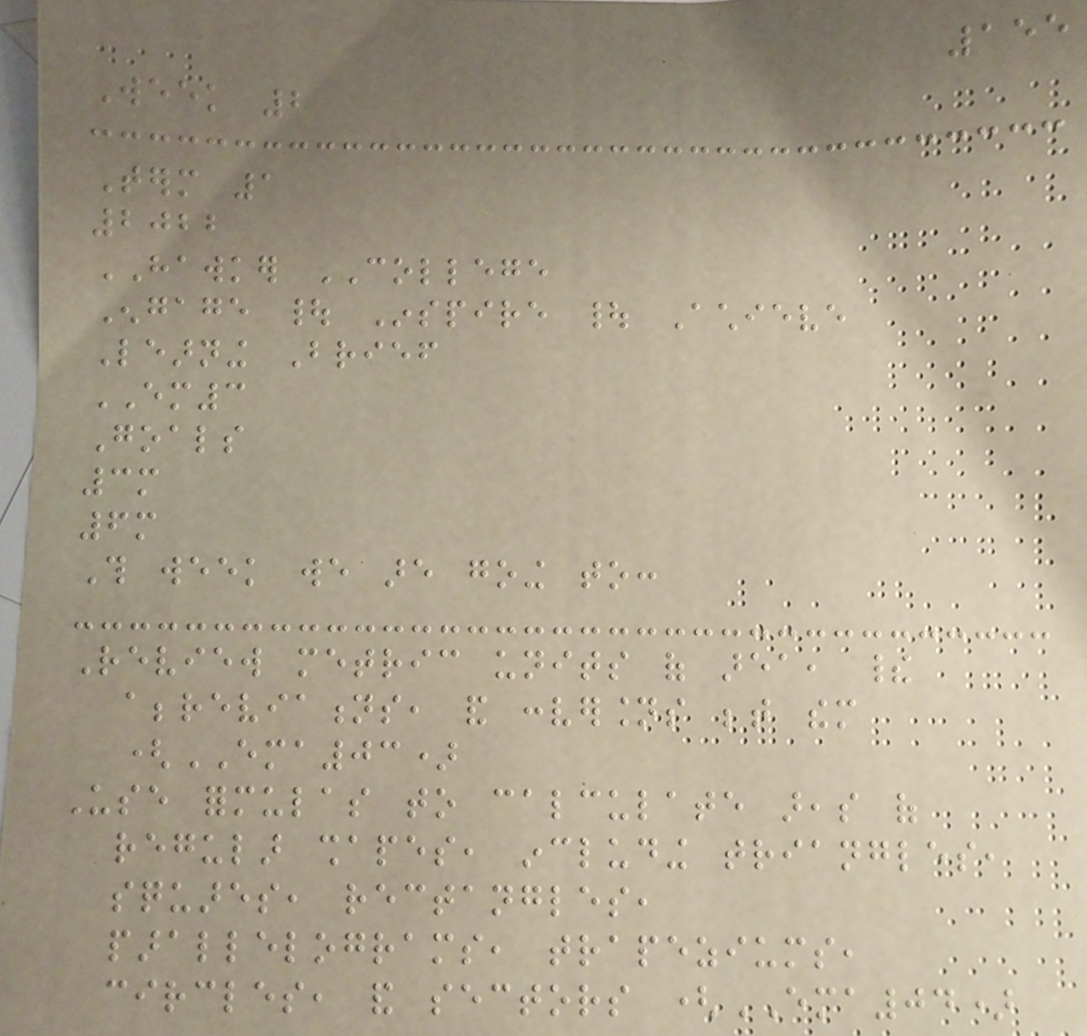155
Week 2
Term 1
2022
HAWKER COLLEGE
Engage | Inspire | Achieve
Learning Brief
EM3
Goals
3m
6m
This week we are going to:
Review metric units of area, their
abbreviations, and conversions between them
(EMA03)
Use formulas to calculate areas of
regular shapes, including triangles,
squares, rectangles,
parallelograms, trapeziums,
circles, and sectors (EMA04)
